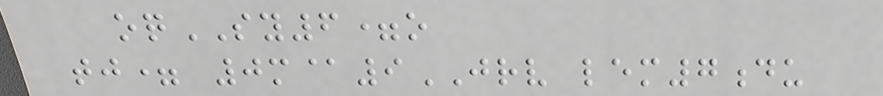oqSY6=o
tj= 0m@9JRV lem7du
